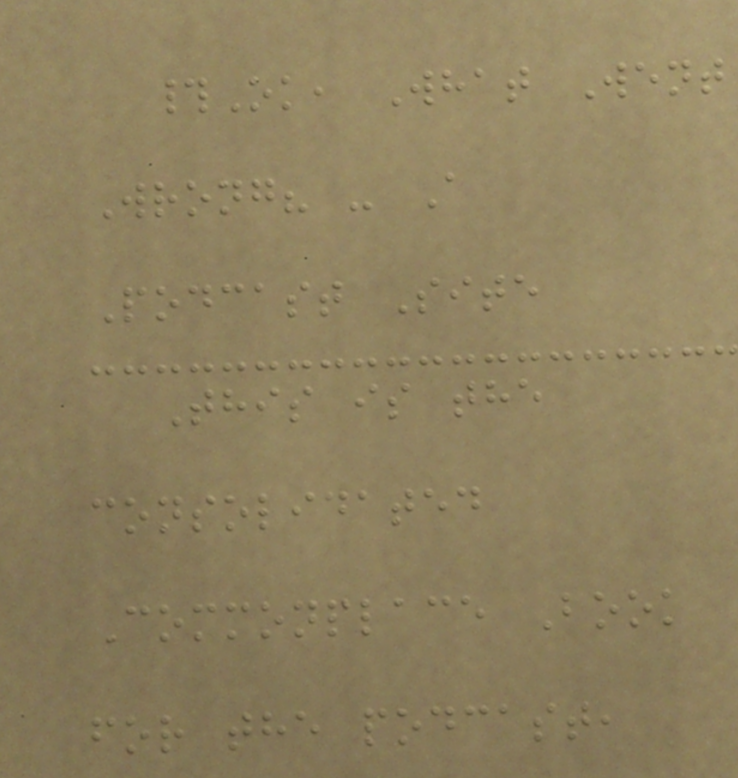#Ok, What Went
Wrong? - A
Podcast Site
This is the
consolidated
Commonplace Book
for the podcast,
